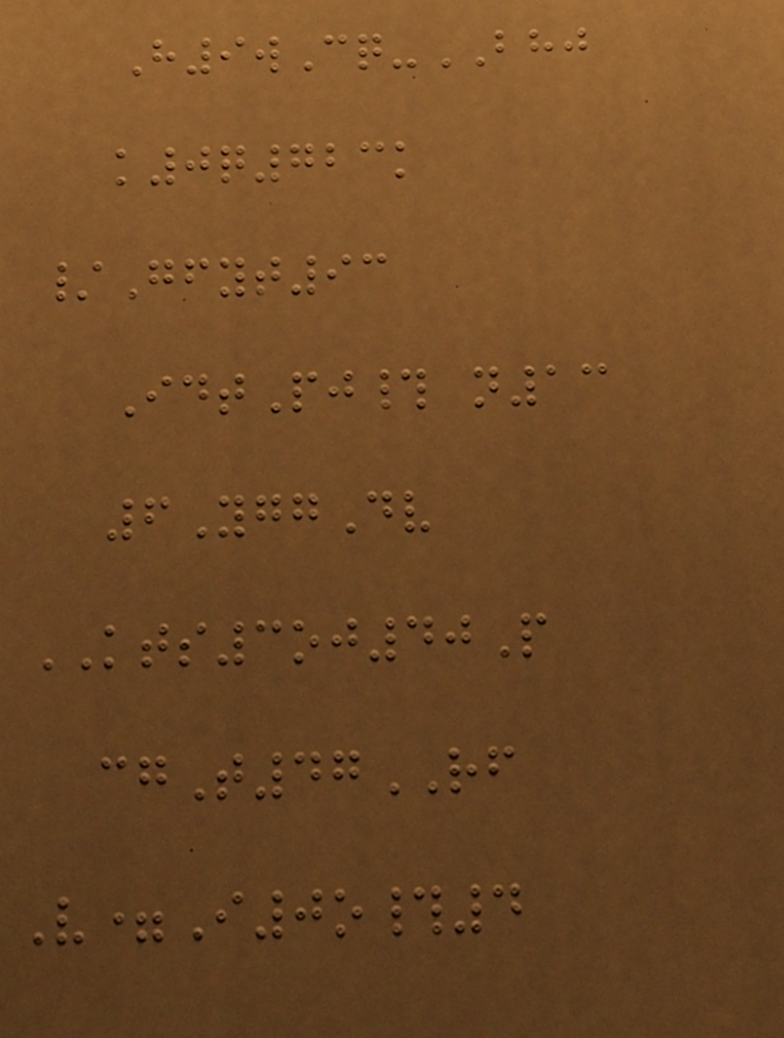H9wCq-BHJ
k0q723k
/Gfyt93
IdtPj# n13
6YggDv
KTS3oj40P
cgT47RF
V=I0o#4
